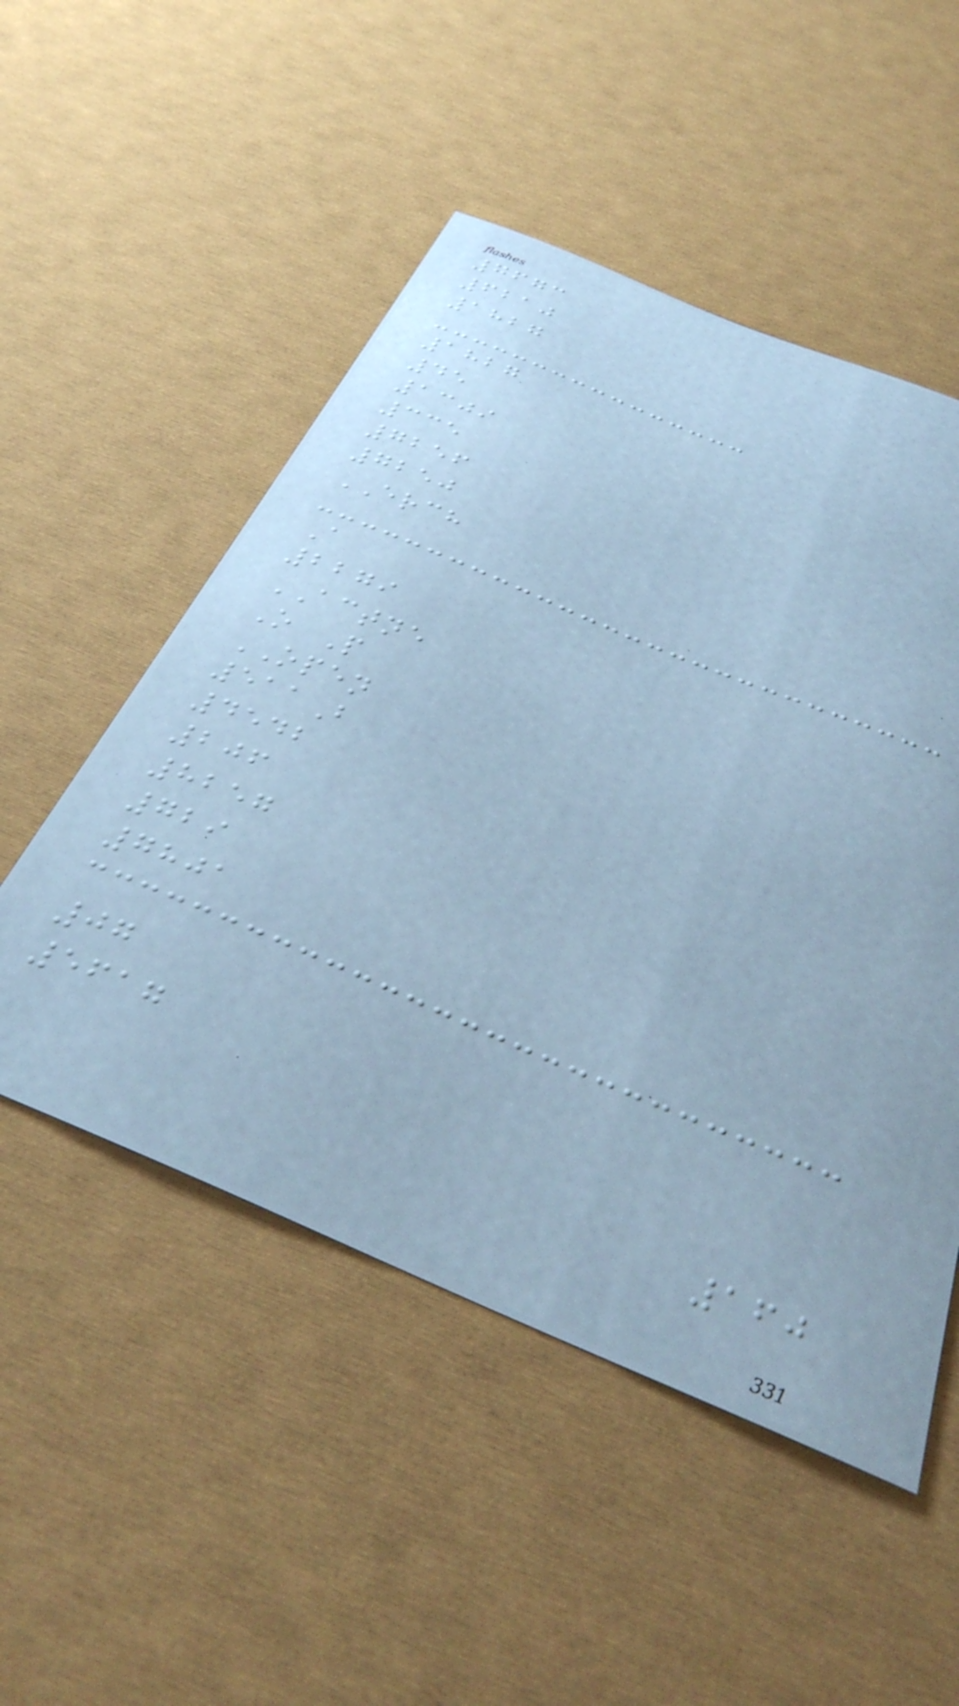7673
6210
1827
1827
45
1309
335
7256
7250
ERCH
A
2279
ACTNE
O P
OPEN
511B
4542
206
8257
729
7801
07
5617
160
